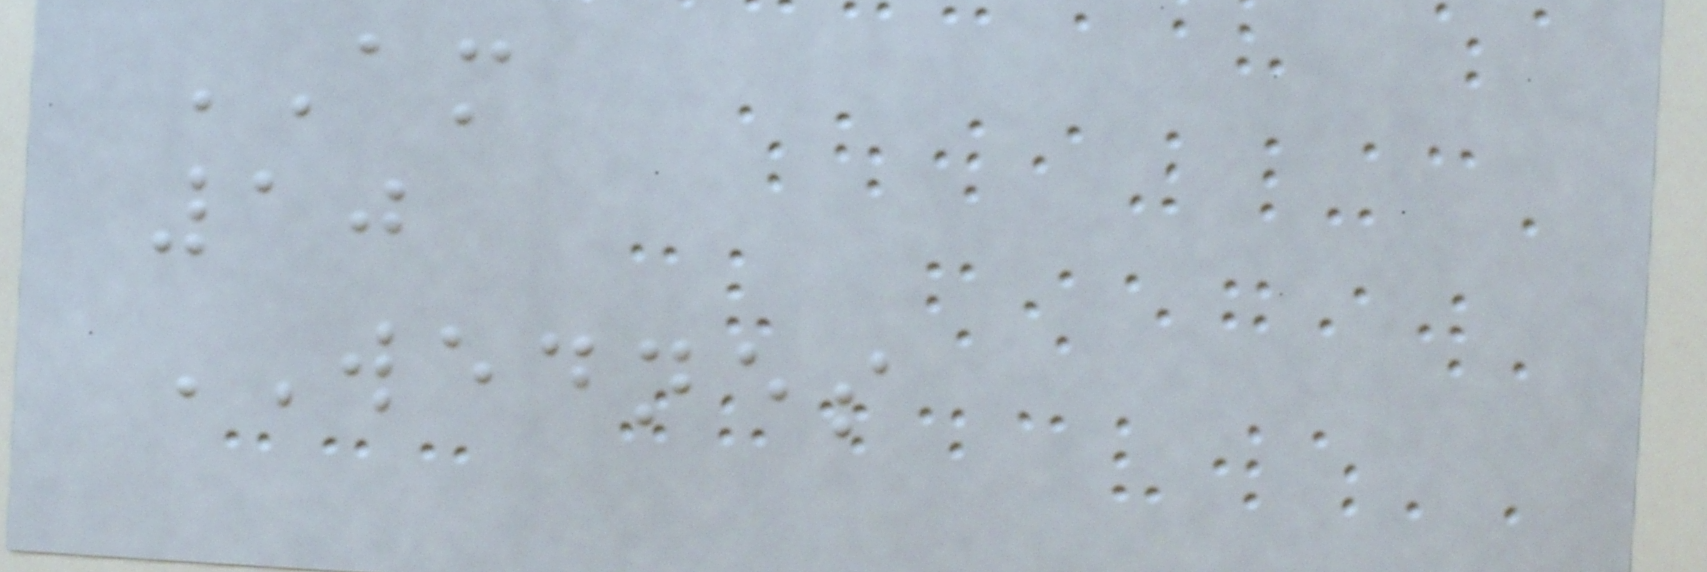AM
10
WEDNES
